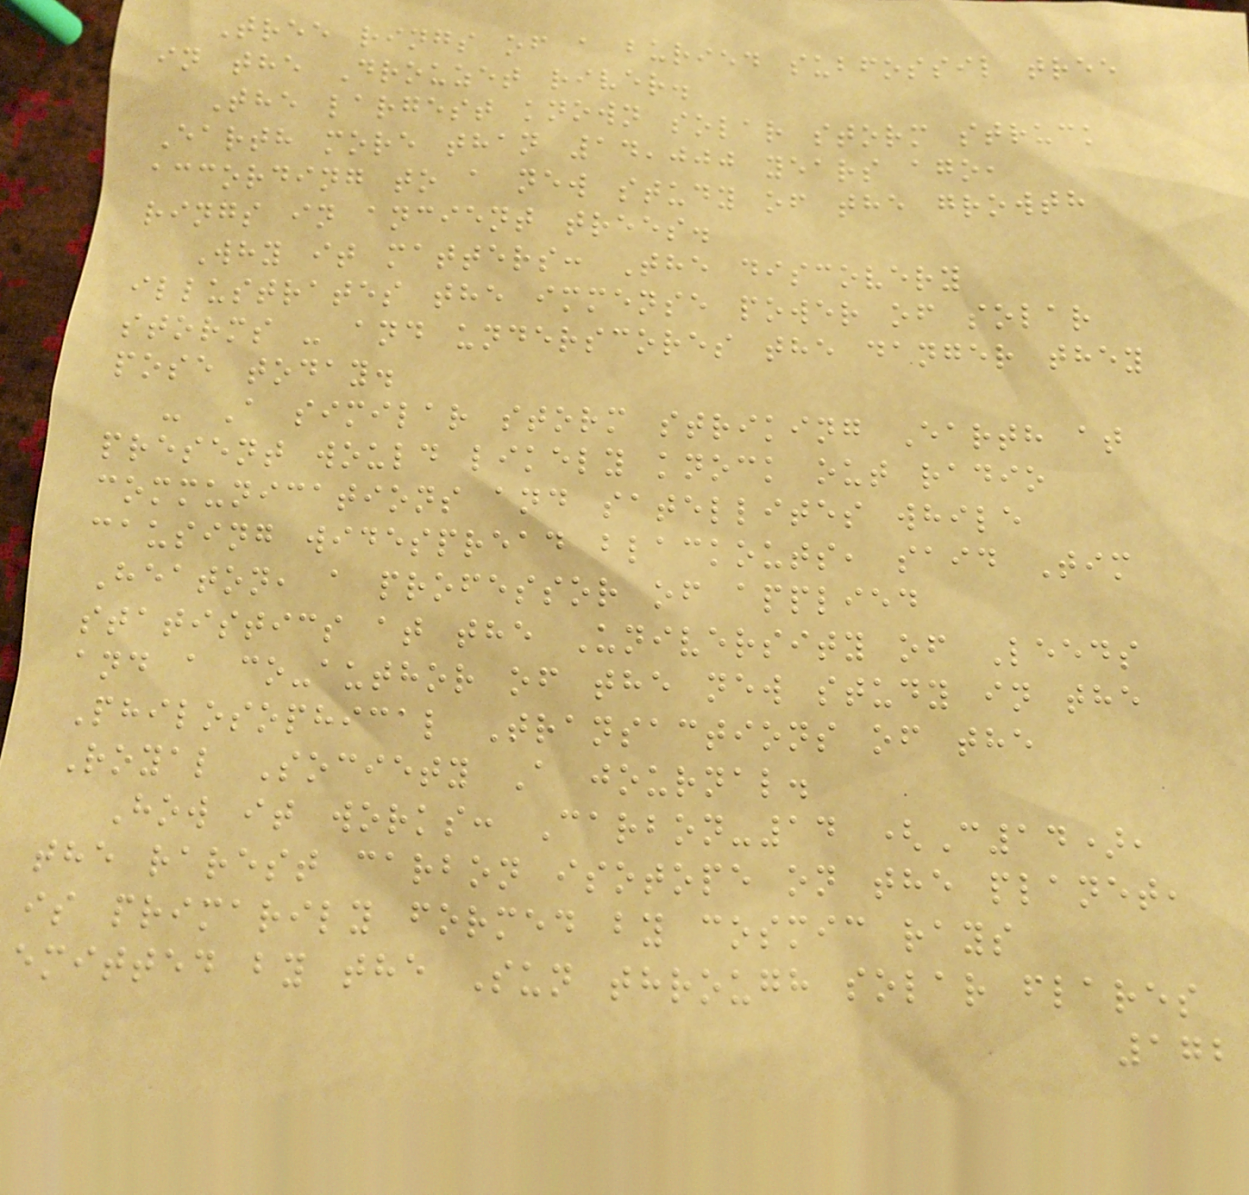Tree rings of a buried subfossil tree
in the Drouzet river.
The largest known solar storm struck
Earth more than 14,000 years ago,
according to a new study of the growth
rings in ancient trees.
Why it matters: The discovery
illustrates the immense power of solar
storms - and underscores the danger they
pose today.
- A similar storm striking Earth at
present would likely knock out radio
communications and satellites while
causing widespread blackouts, said Tim
Heaton, a professor of applied
statistics at the University of Leeds
and a co-author of the new study in the
Philosophical Transactions of the
Royal Society A journal.
How it works: Carbon-14 (C14),
the rarest carbon isotope on the planet,
is primarily formed by cosmic rays
emitted by the Sun through solar flares
172
